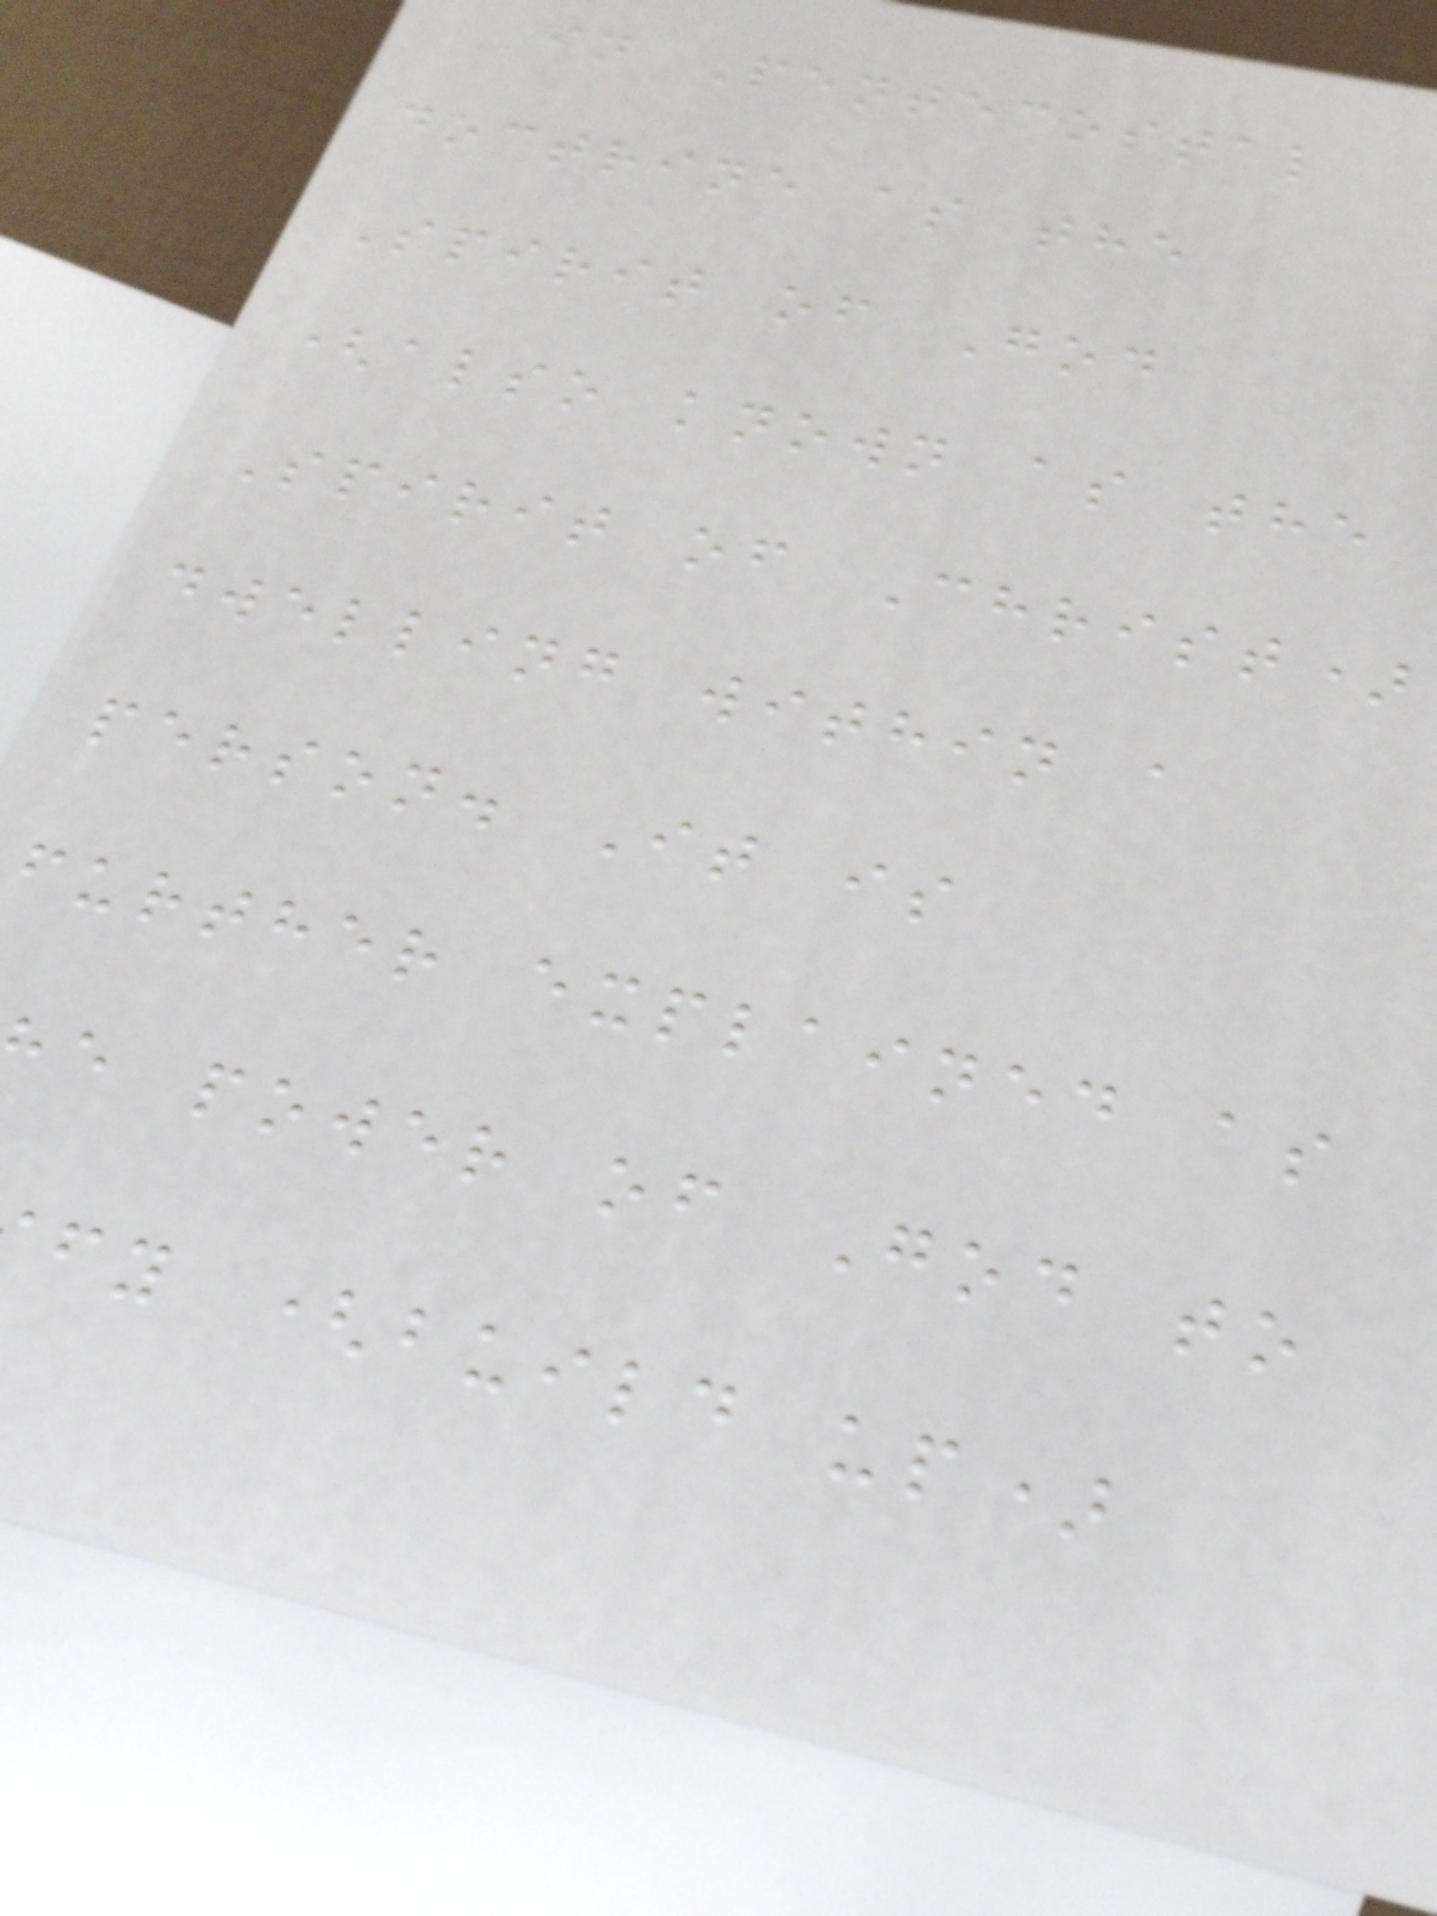in Pentecostal
doctrine as the
Spirit of God
(also known as the
Spirit of Christ)
dwelling within a
person. It is
further explained as
e power of God to
fy (build up)
